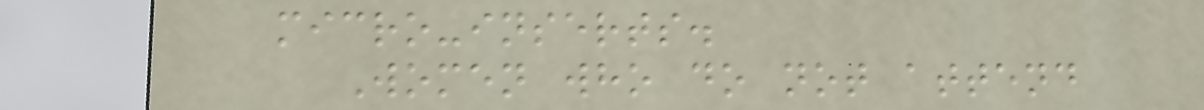micro-inserts.
Women who do not attend
